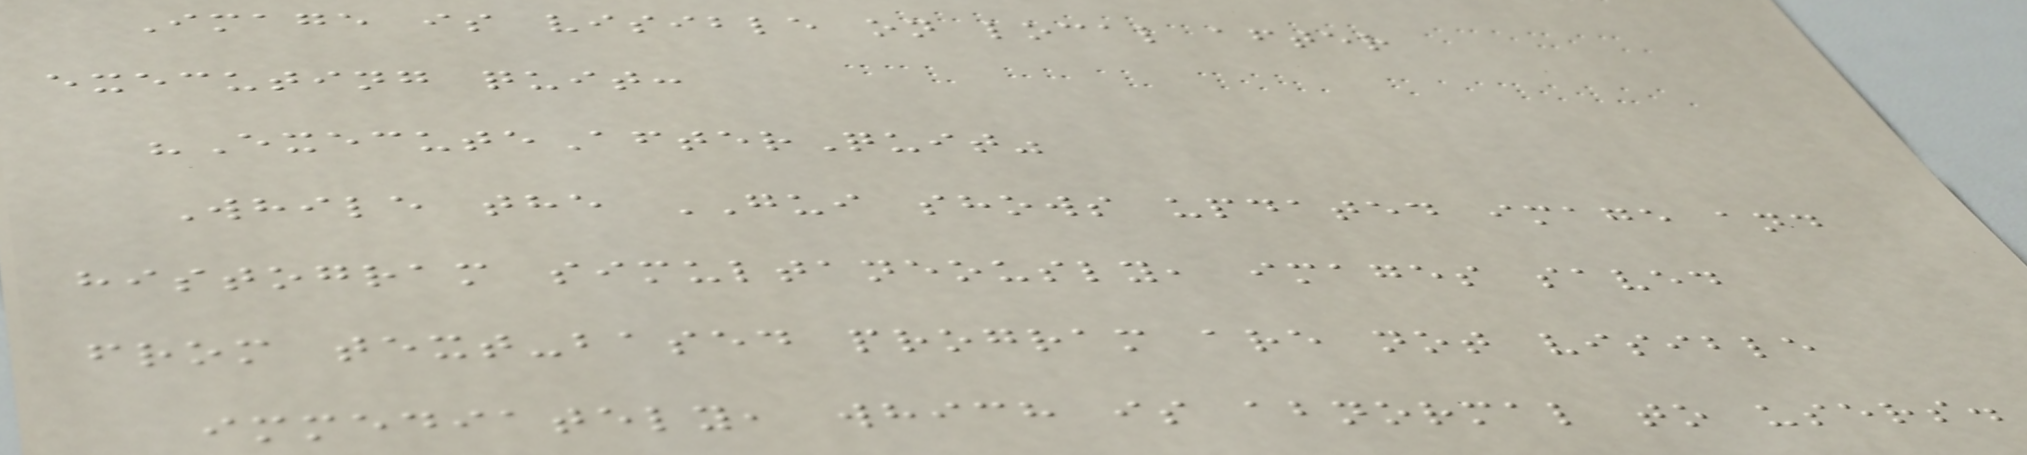Image is visible on local after
executing quit:
"ExecuteAfterQuit"
While the GUI shows updated image and
histogram simultaneously, images saved
from text-based program are not visible
immediately, which is abnormal to users.
